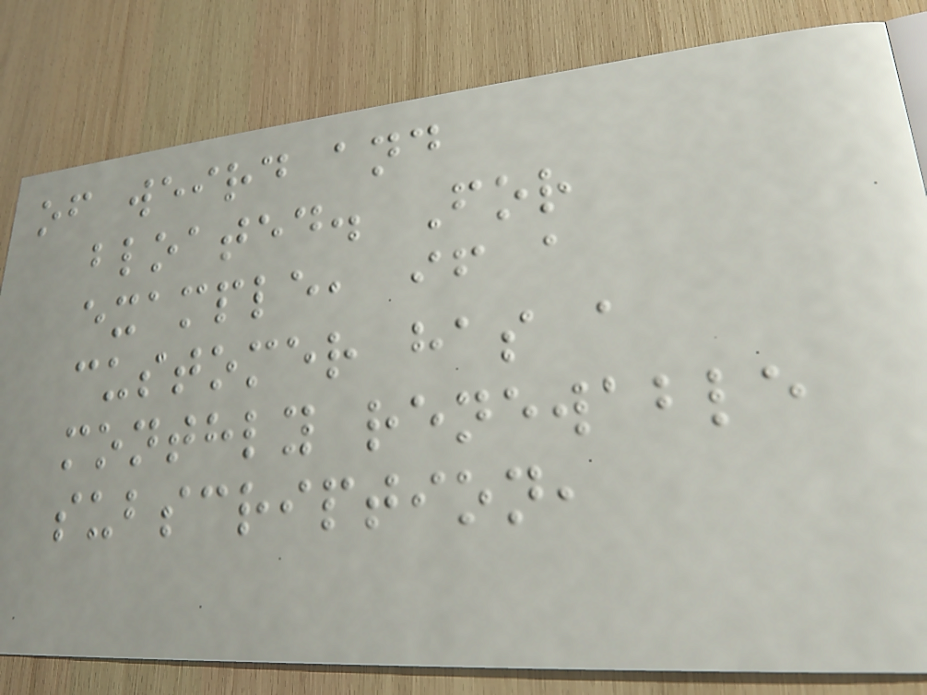of weird and
bloated. For
example, if a
customer has a
monthly renewable
subscription,
